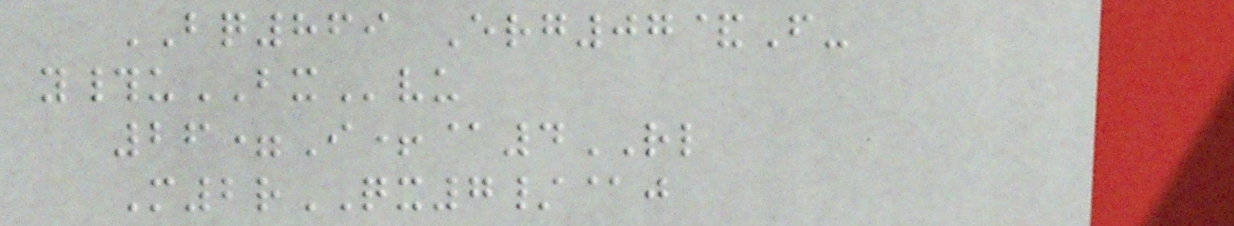BQ869 Erg07&F-
y#uBXvu
26=I+@4RL
M2rQX7/@j
